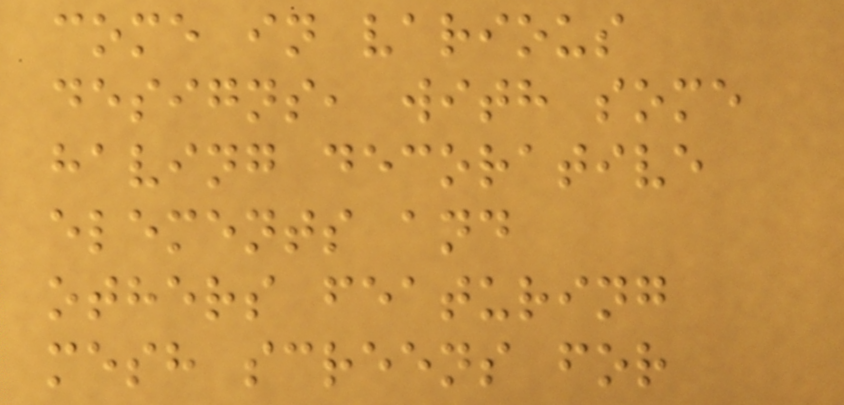come in various
designs, with some
having decorative
elements and
others featuring
mesh screens for
